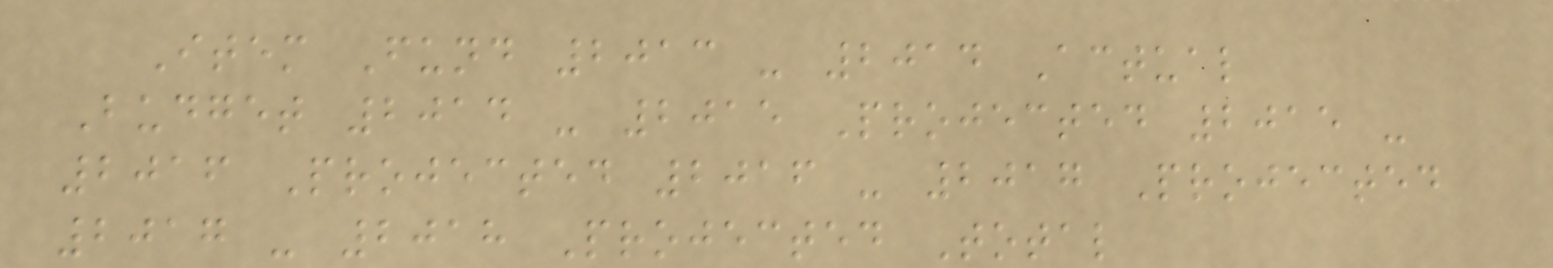Item Fund 2013 - 2014 Actual
Budget 2014 - 2015 Projected 2015 -
2016 Projected 2016 - 2017 Projected
2017 - 2018 Projected Total
